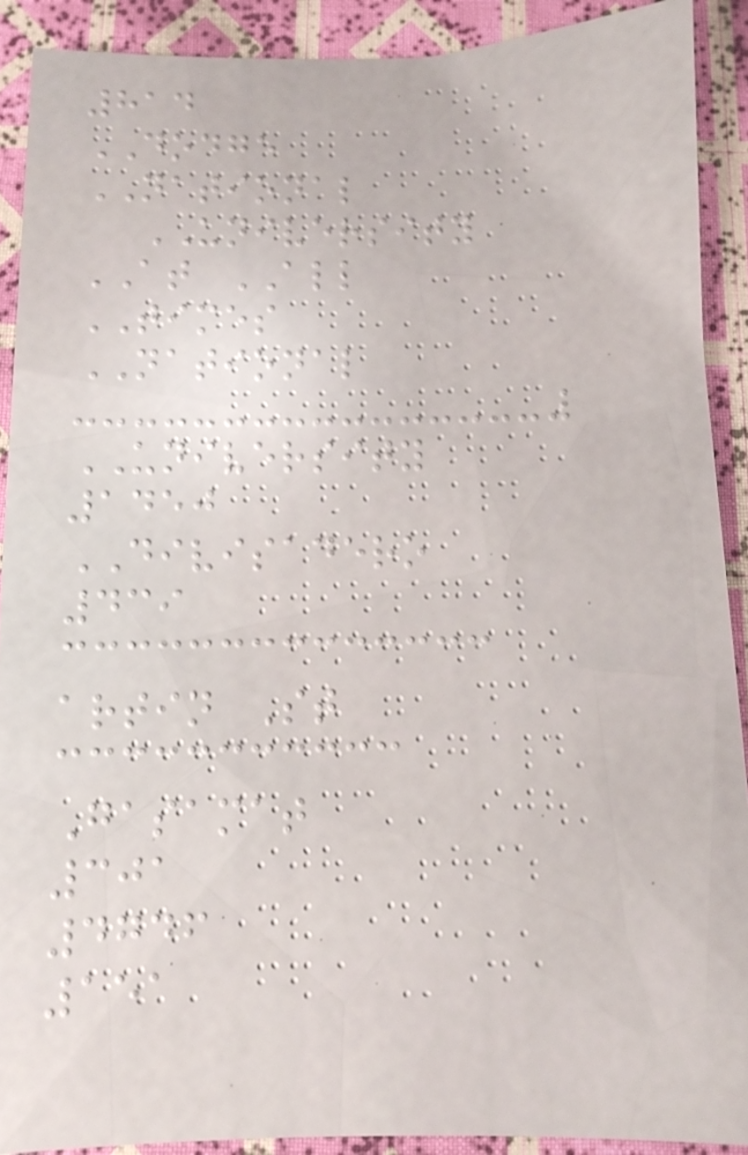814
DODGE
NATIONAL
UNIVERSITY
AT ALL
TIMES
NATIONAL
UNIVERSITY
1450
DIVISADERO
439
artin St
Gasamat
301
4746
151
